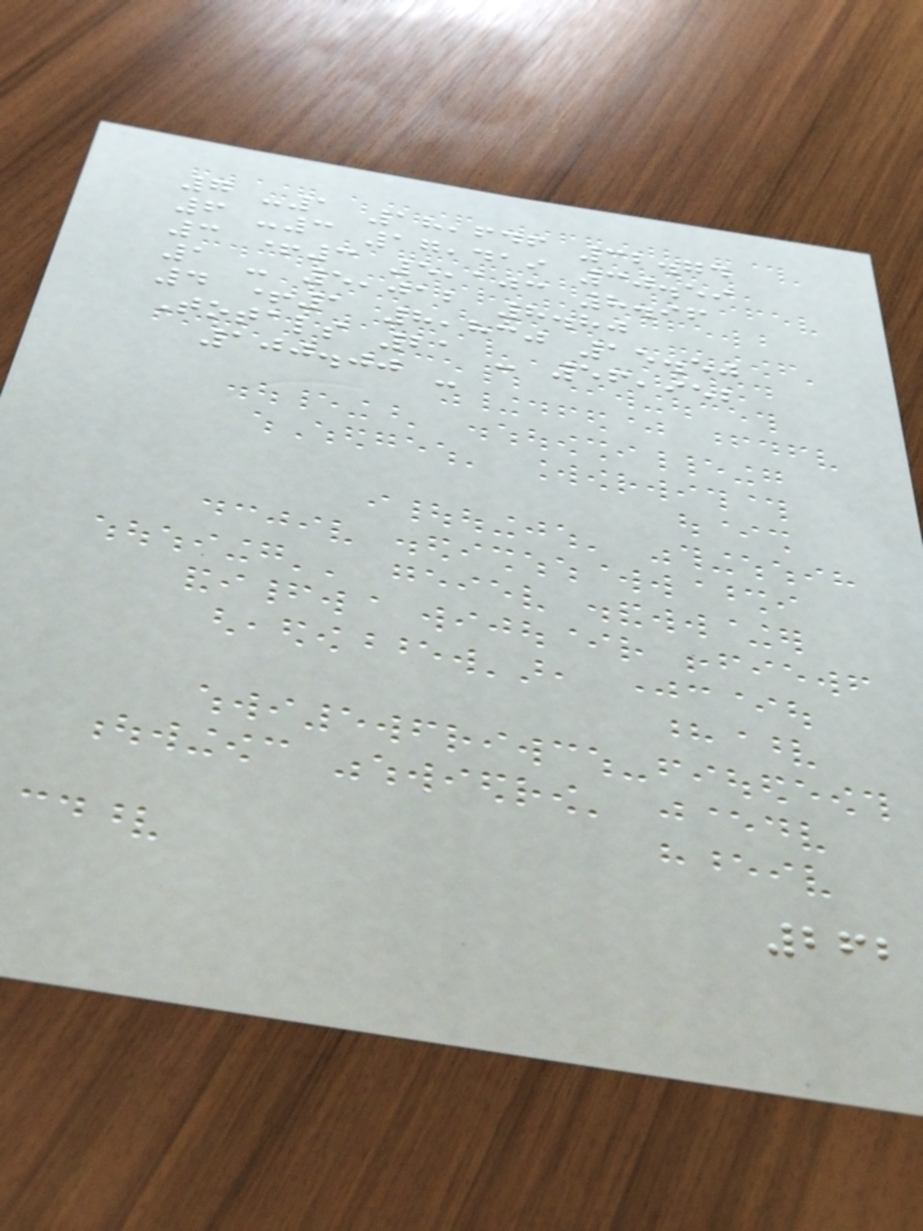7 -1 18,646 32.74
6 -3 17,419 30.59
3 +3 5,103 8.96
1 - 5,012 8.80
4 +1 8,830 15.50
Totals 21 - 56,952
100.00 -
262
